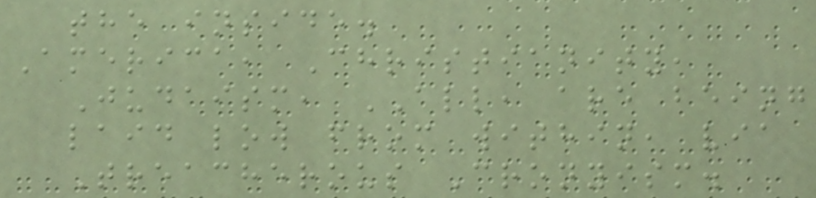the inside.
America, Christianity,
Judaism, ALL, are being
laid low from within, via
Treacherous Cronyism.
